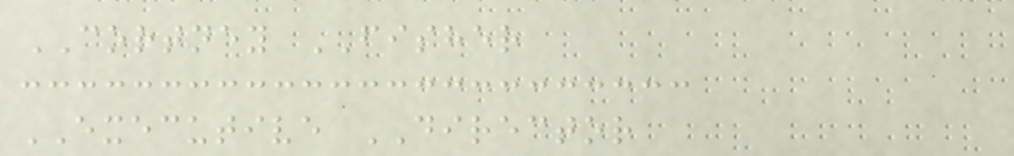CORTNEY FISHER
EXECUTIVE DIRECTOR
